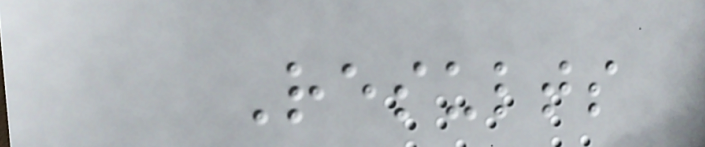Results
